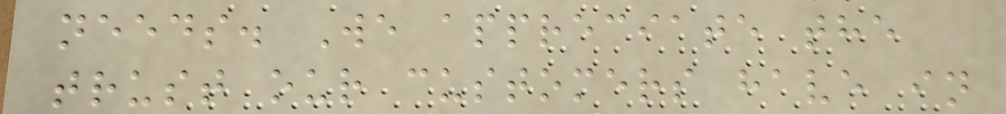needs. We appreciate the
trust our customers have in
